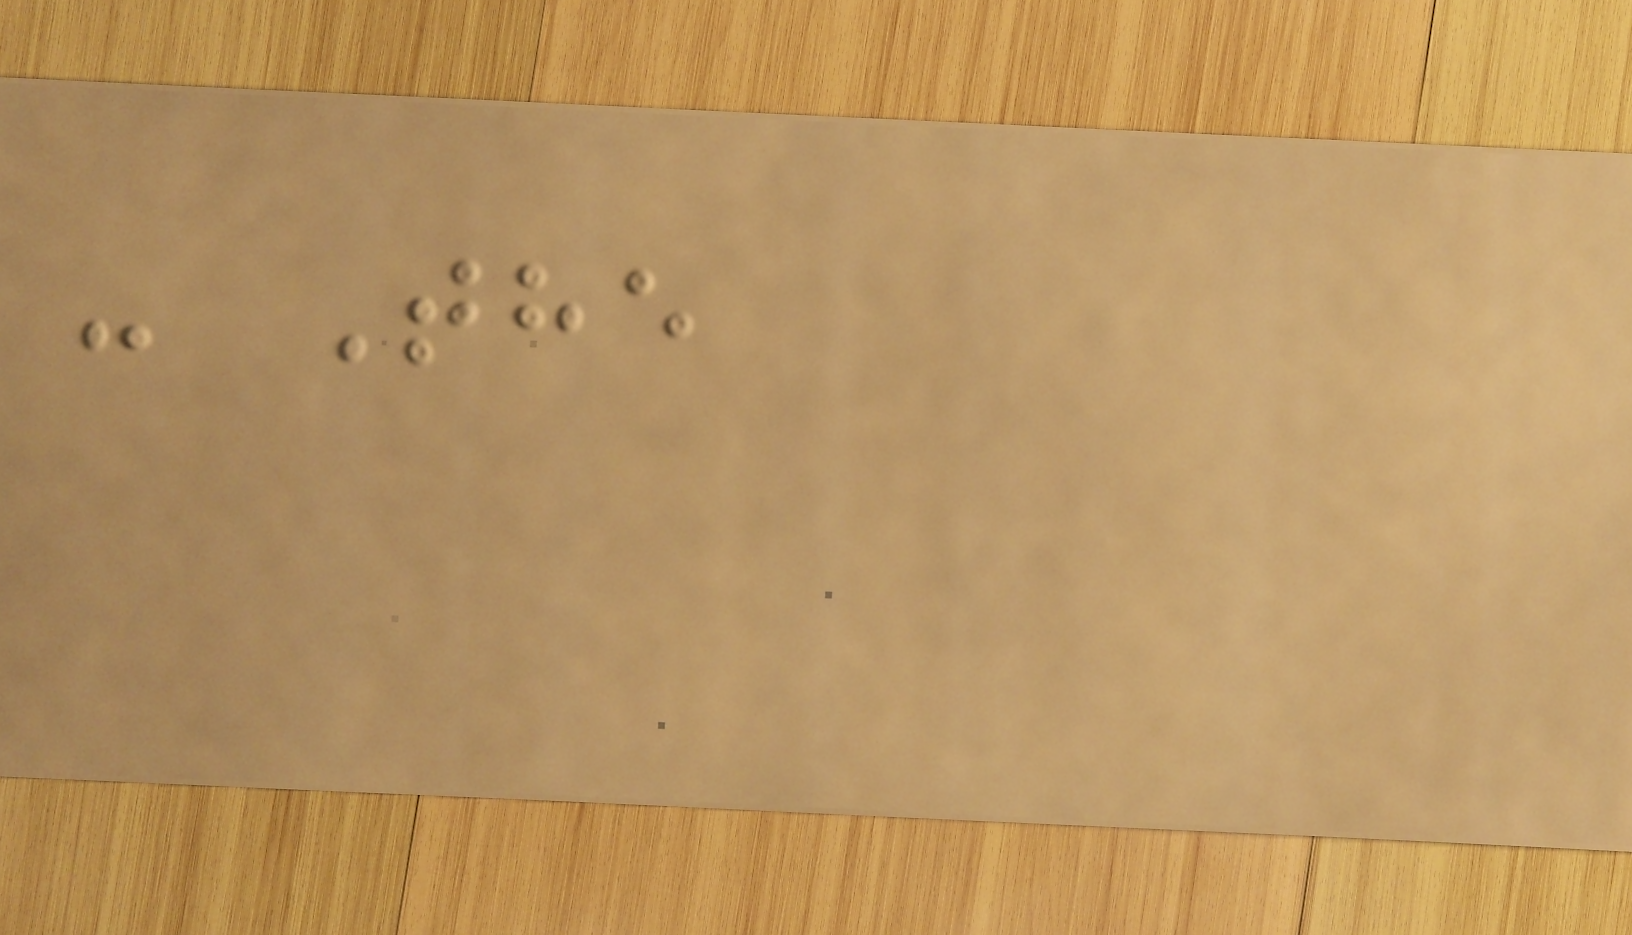- The
